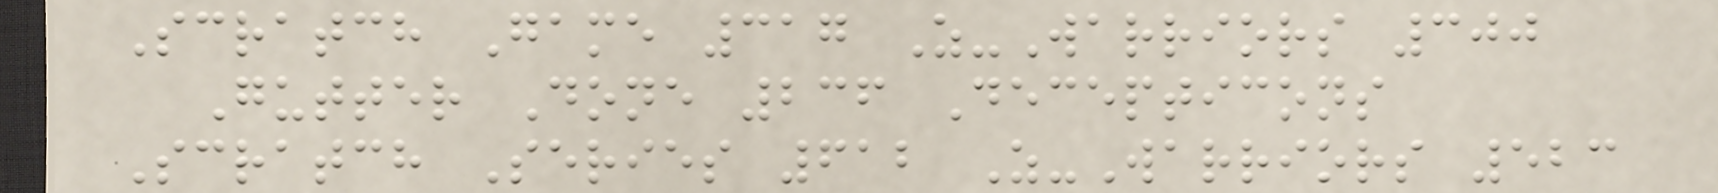Scratch Game 317 Z-Warriors 300
Gutter Done 236 Decepticons
Scratch Series 612 Z-Warriors 523
